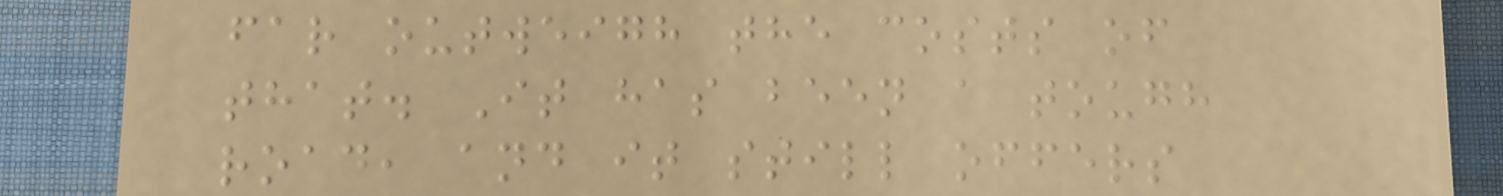far outweigh the costs of
that. It has been a tough
road, and it still offers
